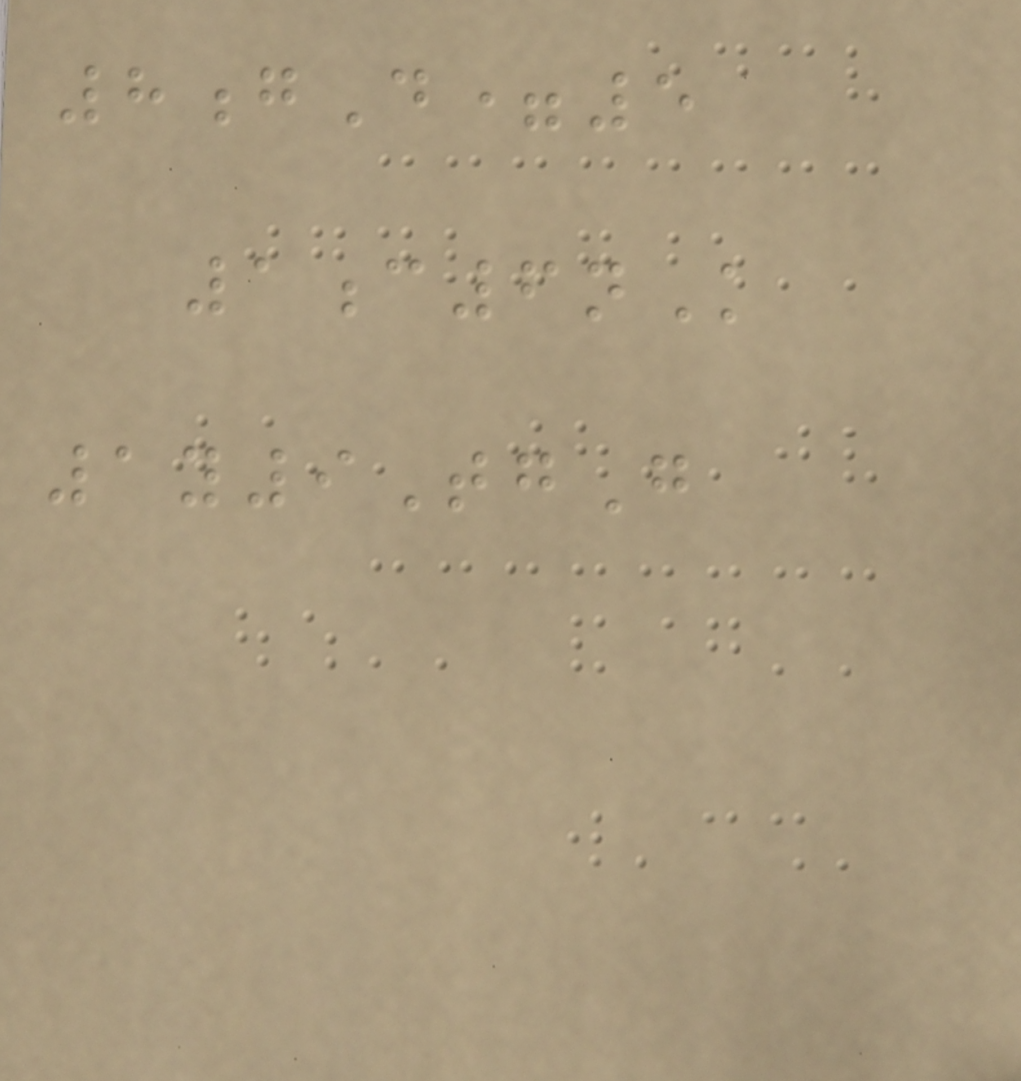8gD=5
1c6nK
1y9TgG
